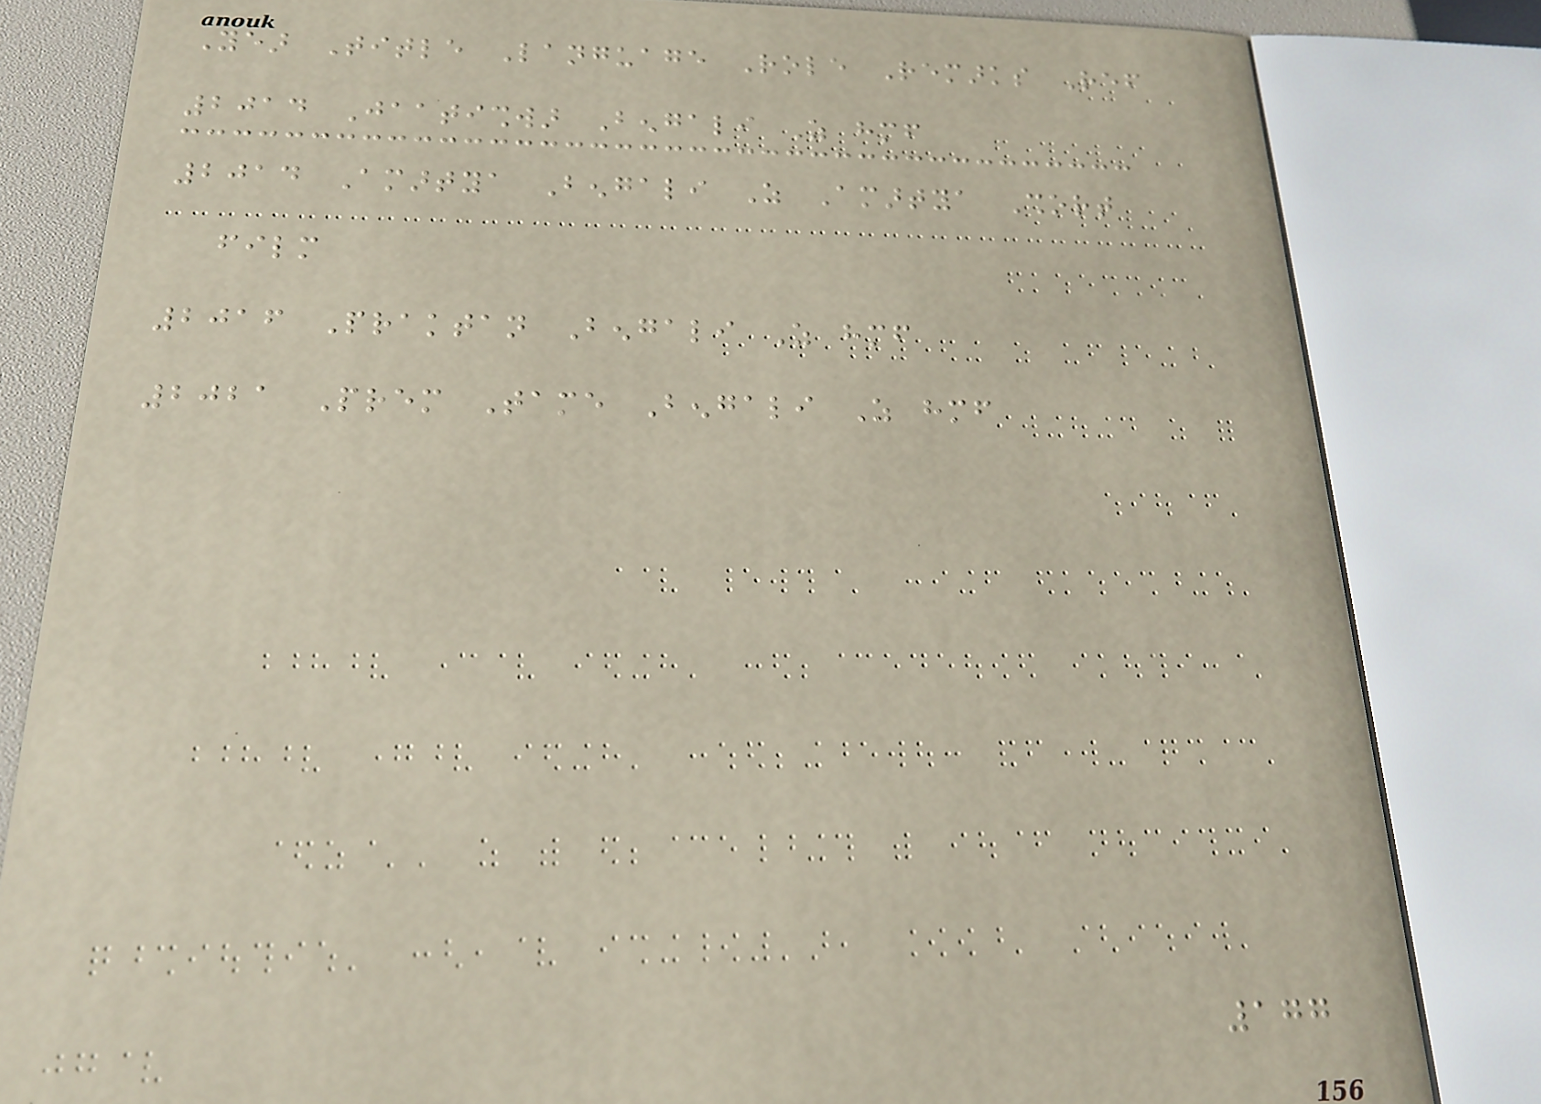Year Title Language Role Remarks Ref
2014 Jaatishwar Bengali As himself
2014 Amartya Bengali As Amartya Short
film
2016 Praktan Bengali As himself
2021 Prem Tame Bengali As himself
177
